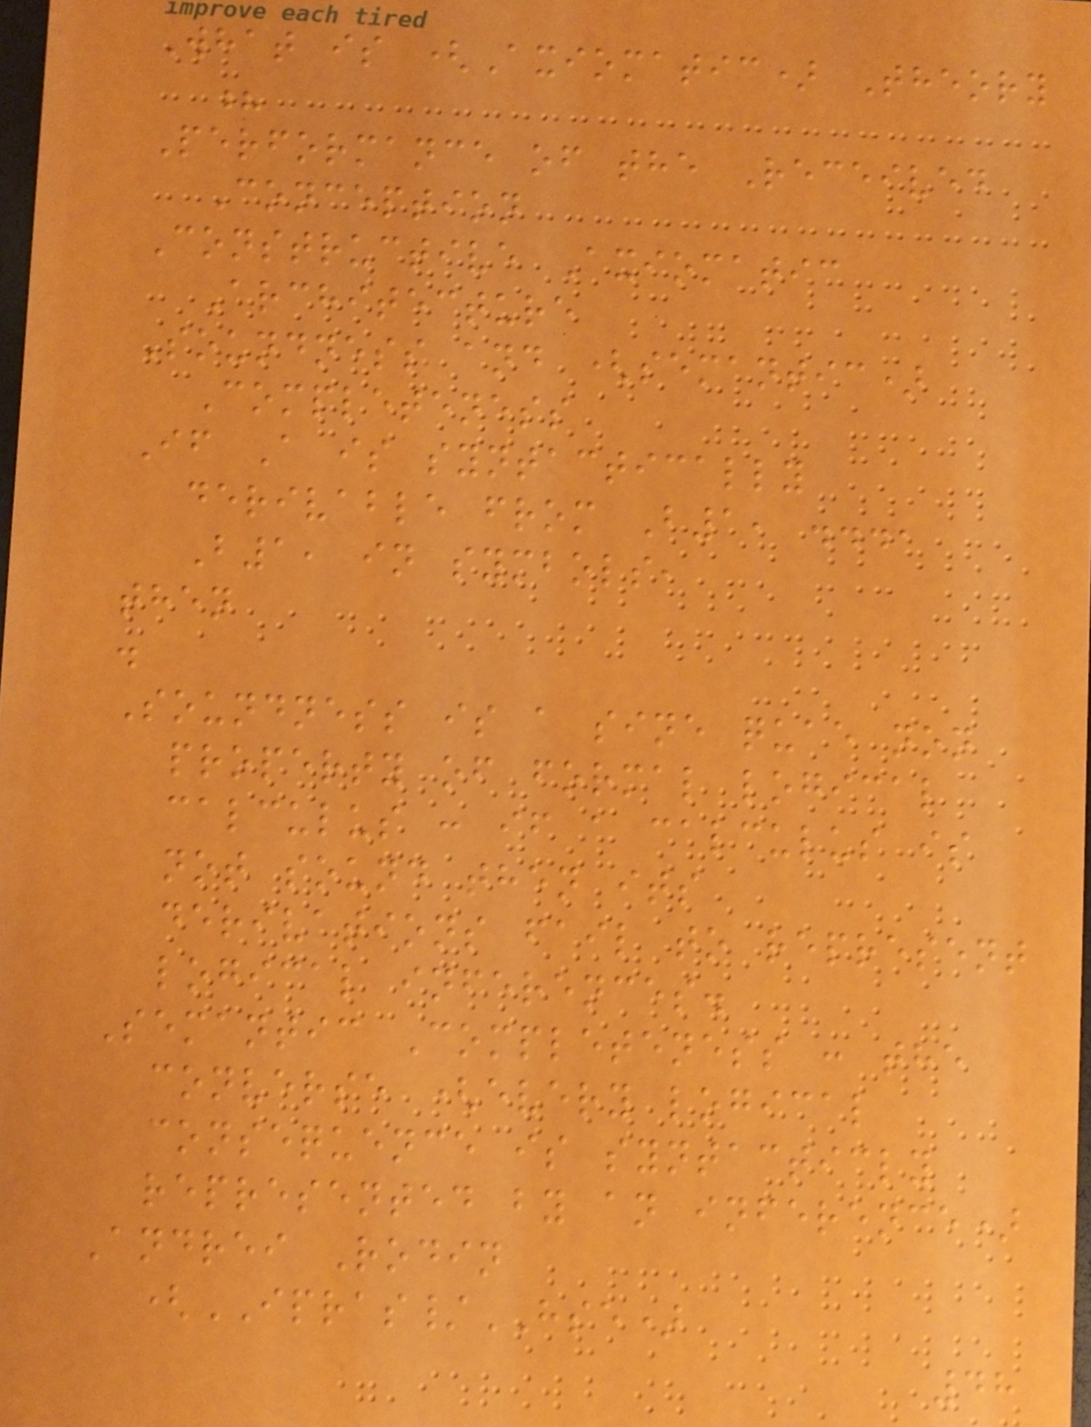What is (Axiomatic) Theory
?
Performance of the Received
Conception
Constructive Axiomatic
Architecture
Soundness and (semantic)
Completeness
If A is syntactically
derivable from B1, ...,
B1, in symbols,
then
.
Soundness is a sine quae non
property of formal logical
calculus : if a calculus is
not sound then its
derivations fail to represent
logical inferences.
Semantic Completeness : the
converse (every logical
consequence is syntacticly
represented by an inference)
Andrei Rodin
(IPRAS/HSE)
48
